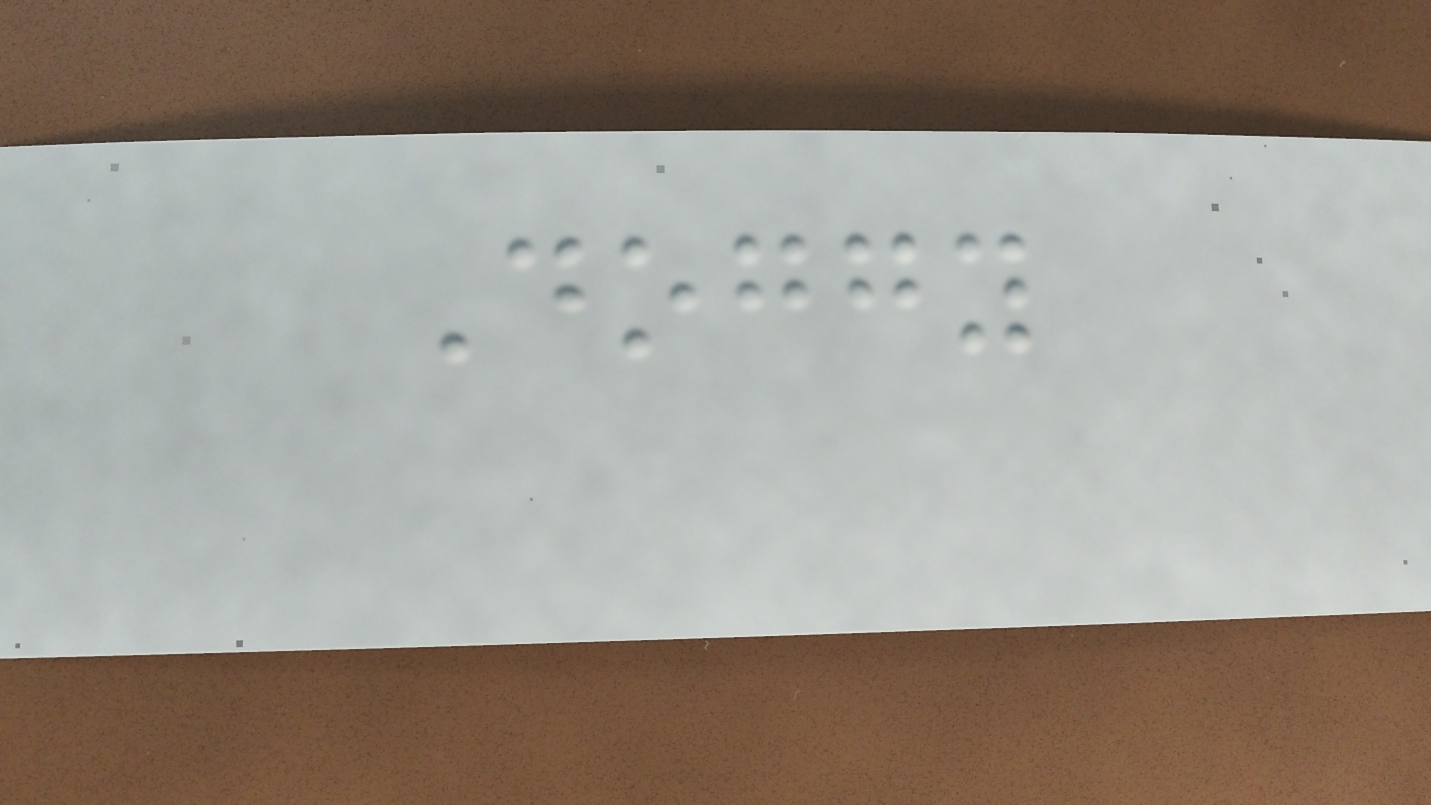Doggy
